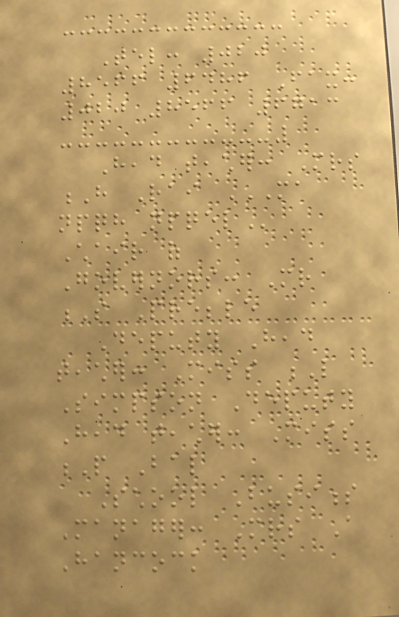Tel: 020
8566 6486 Fax:
020 8566 6713
Head teacher: Mrs
H Rai MA
NPQH NPQEL
Chair of
Governors: Mr
S Prebble
Deputy Head
teacher: Miss L
Simpson Deputy
Head teacher: Miss
P Bal
School Business
Manager: Mrs A
Hancock
